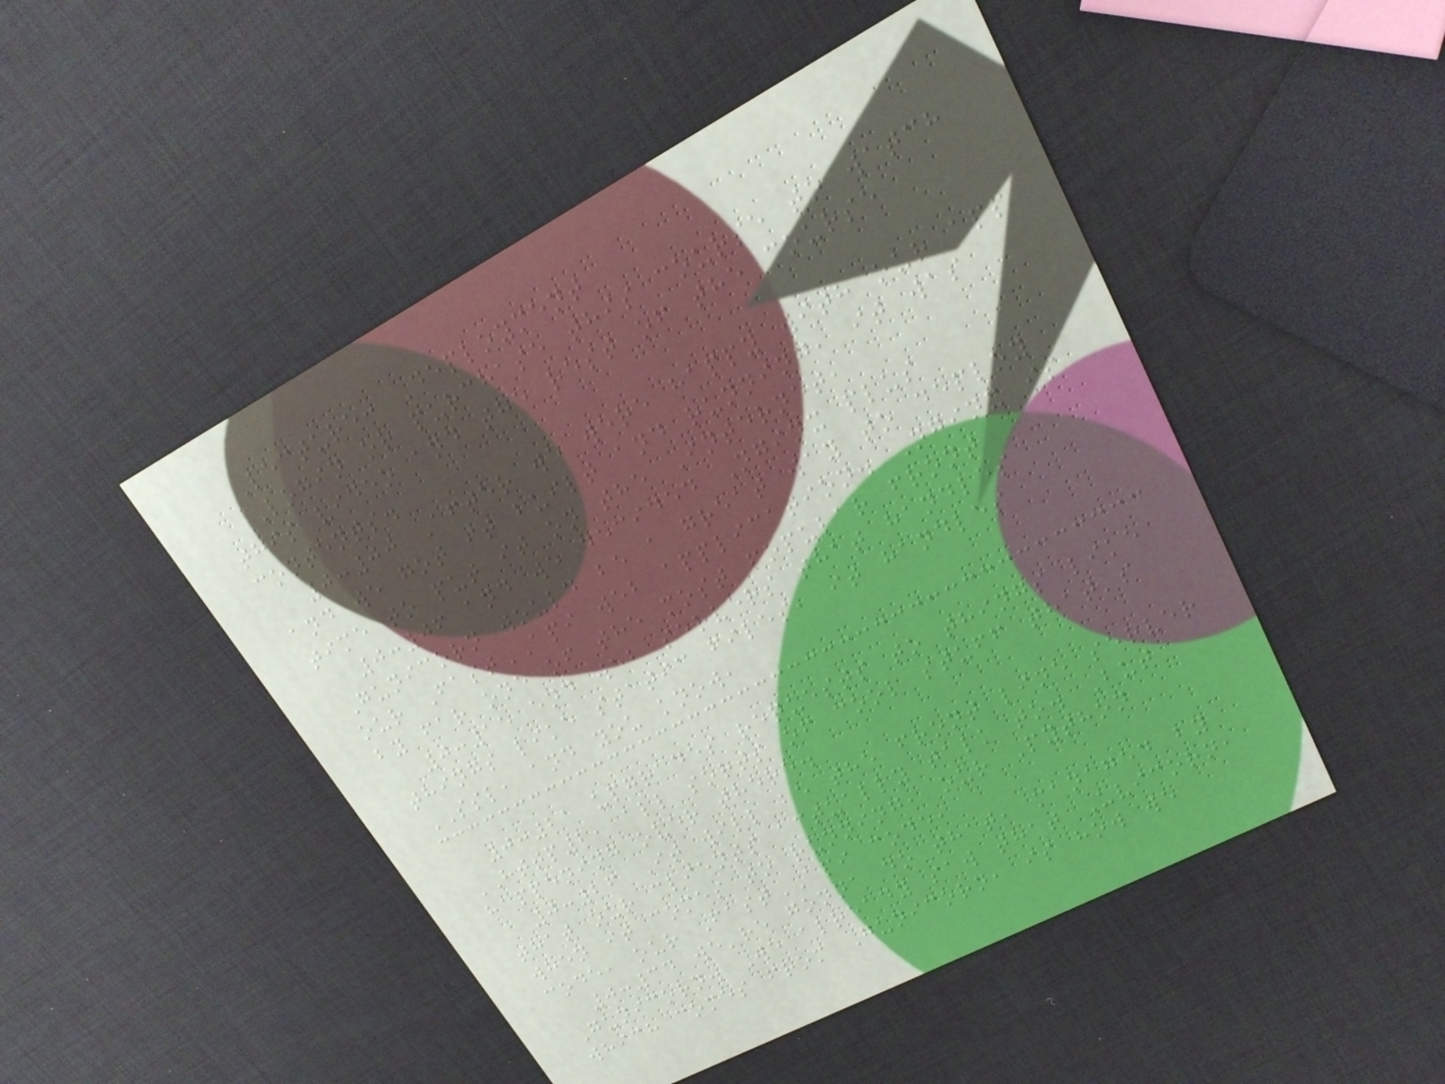Lecture: Deployment
Login or purchase this course to watch
this video and the rest of the course
contents.
0:00 After we were happy with our app
and we got it built and running, it was
time to put it on the Internet,
0:06 and we decided Nginx plus
Gunicorn would be a great way to deploy
our FastAPI web application. Nginx is
by far one of the most popular front
0:15 end web servers that handles
things like static files, it handles
SSL, and you know,
0:21 upgrades requests to things like
HTTP2, all sorts of cool stuff that's
happening over there.
0:26 It will be the front line server
that our clients actually talk to. But
when it comes to running, our Python
code, our FastAPI code,
0:34 we're gonna do that, managed by
Gunicorn. We already saw that Uvicorn,
which comes from Gunicorn, is how we
